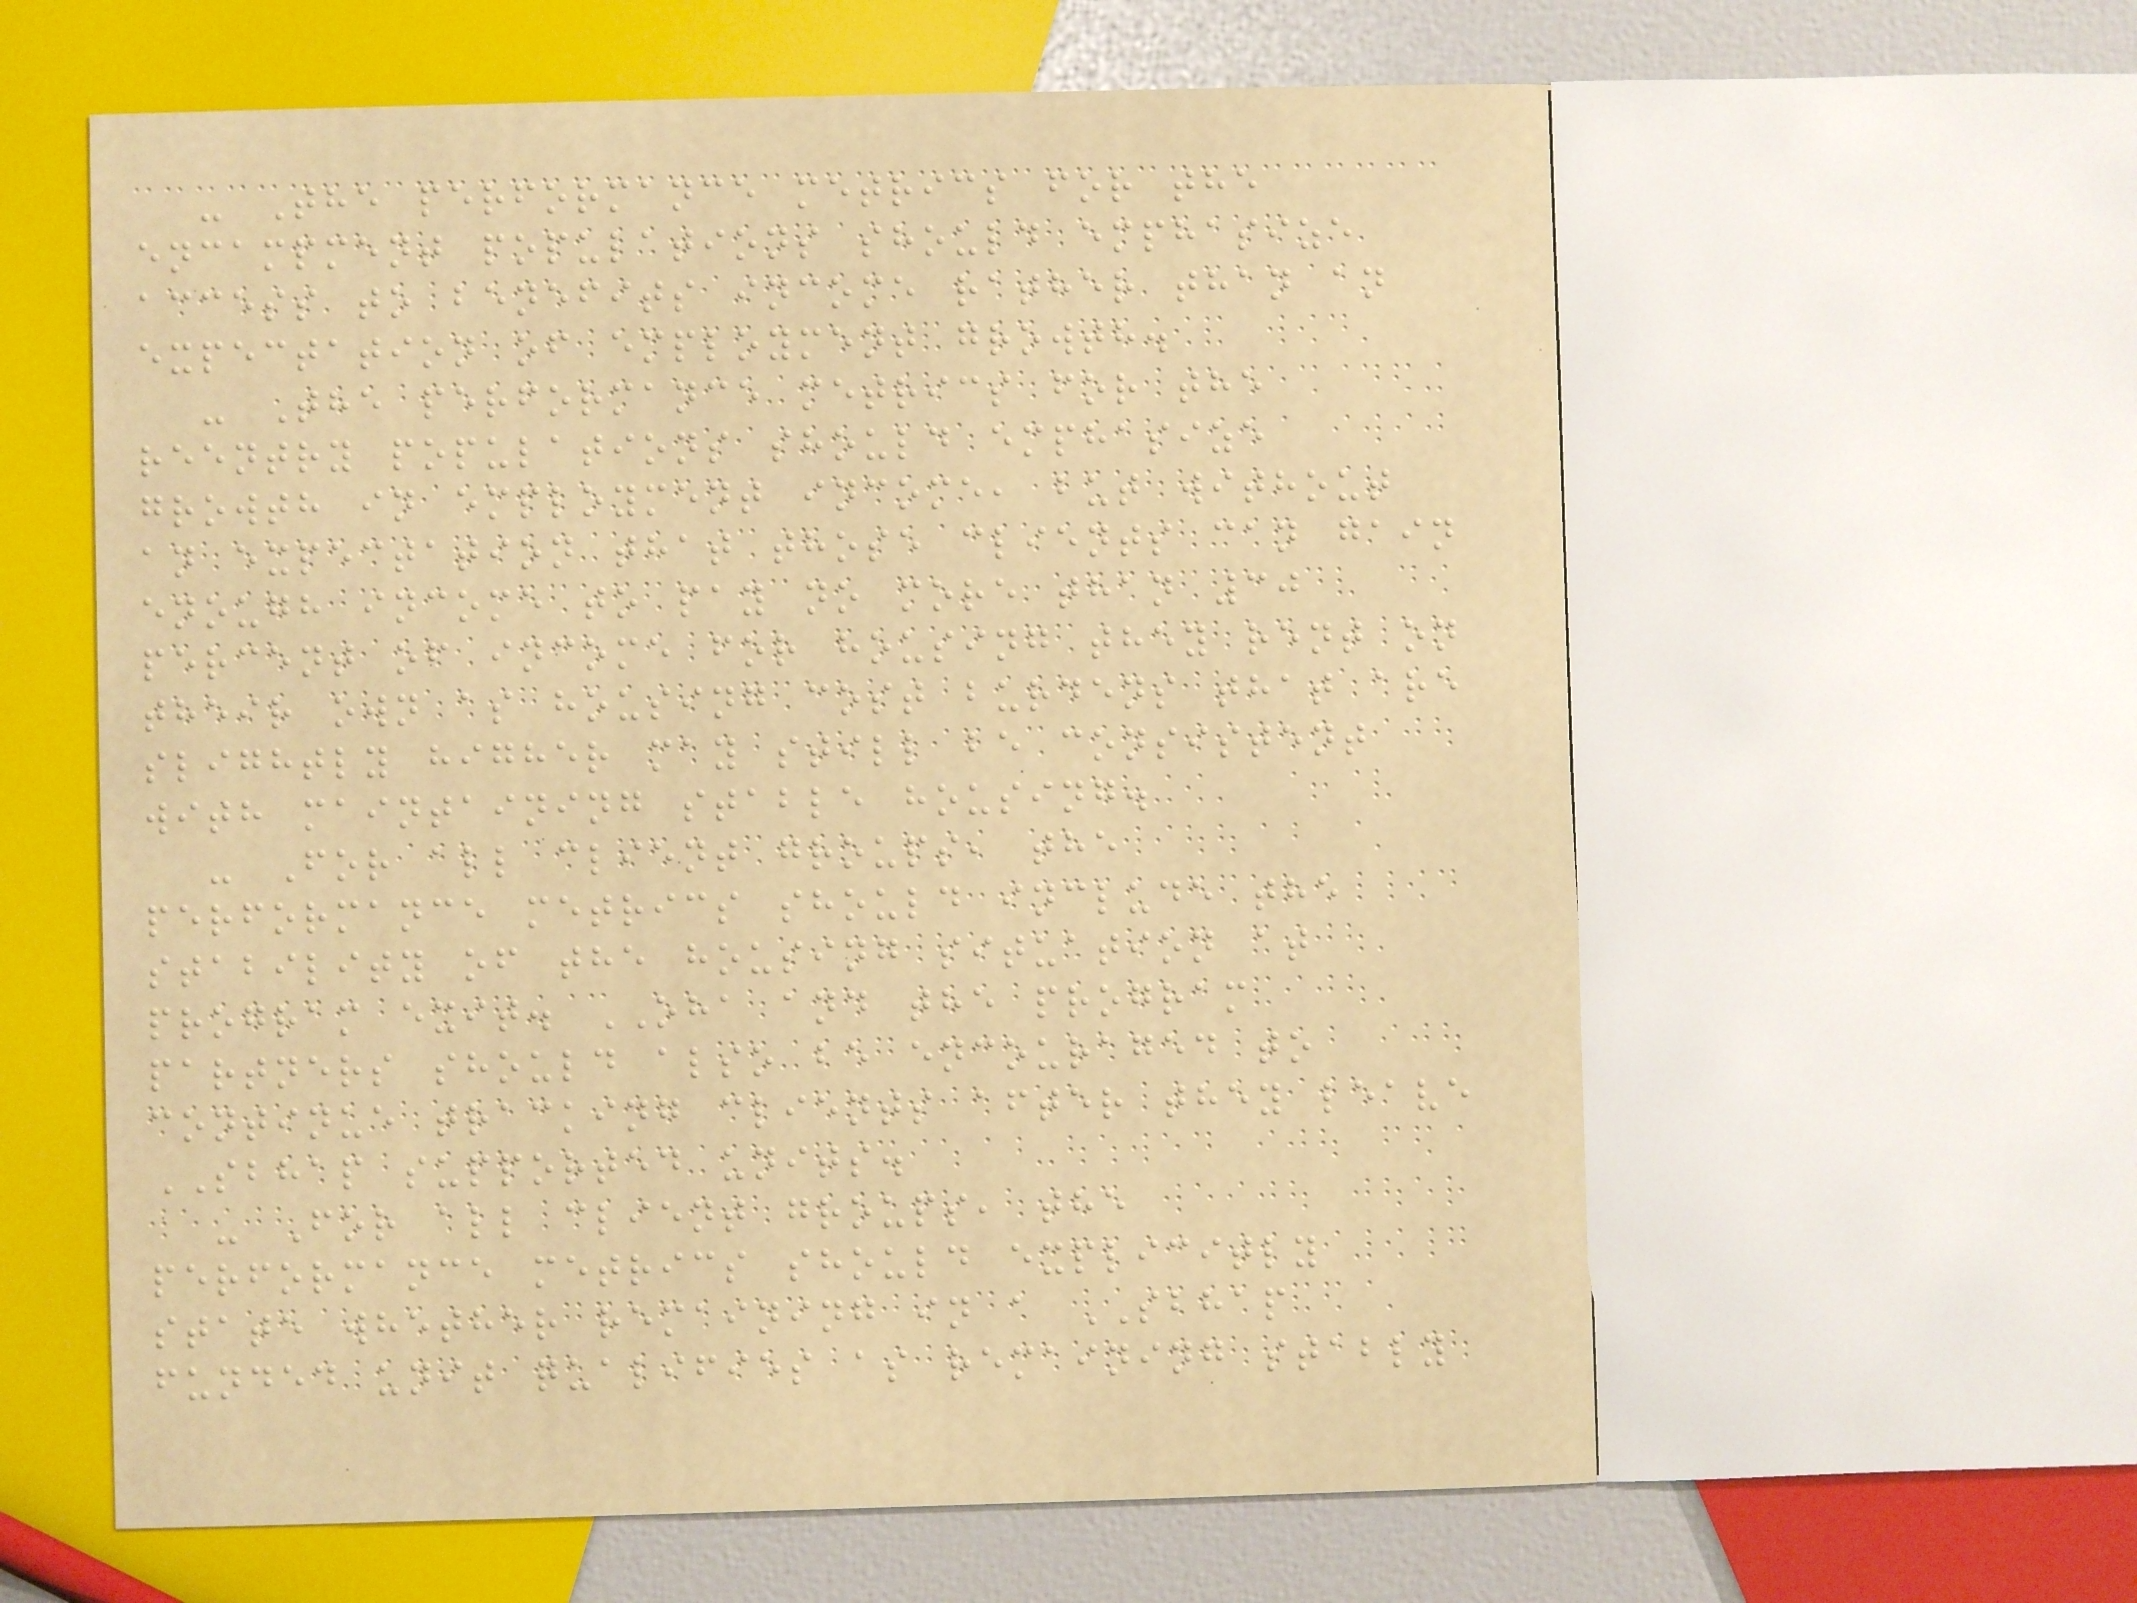- The performance metrics for the
encampment populations should emphasize
access to benefits income rather than an
expectation of employment growth.
- The performance metrics for the
reentry populations should emphasize
growth in employment income, but without
an expectation that those clients can gain
enough income to pay no more than 30
percent of income for housing they rent on
their own as housing cost burdens that are
slightly higher may still be consistent
with maintaining stable housing.
- For all client groups, the
performance metrics should include the
stability of the housing situation at
program exit. OHA and the program
partners should also be encouraged to
continue tracking clients after they leave
SBHAP supported units.
- For all client groups, the
performance metrics should explicitly
state whether remaining in a SBHAP
funded unit qualifies as remaining stably
